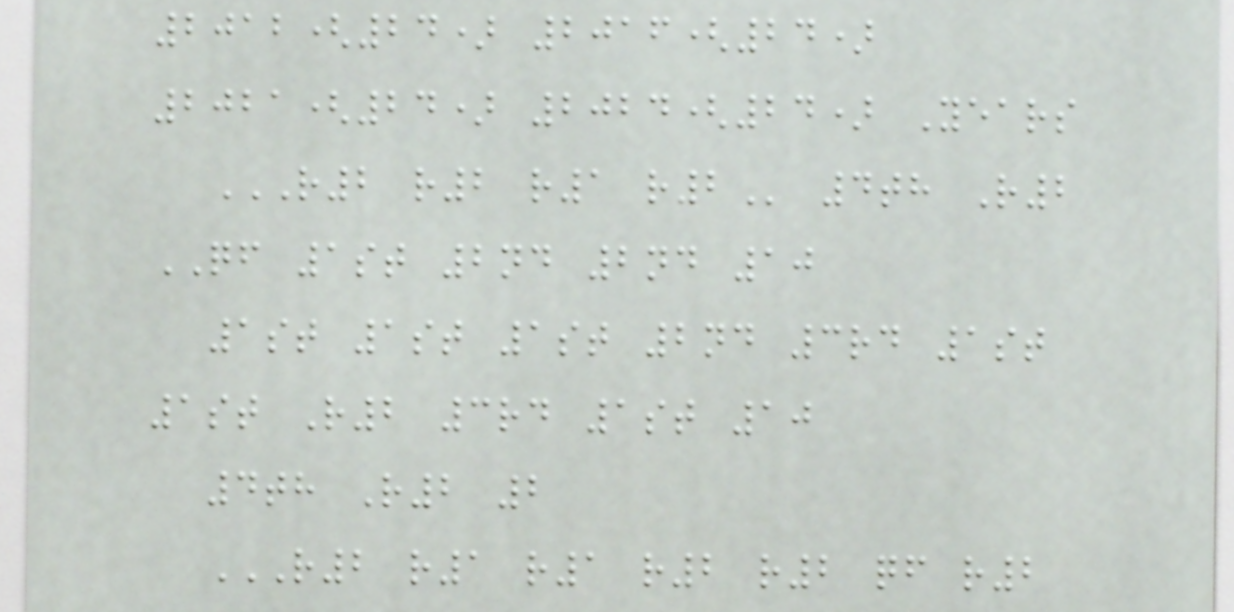2012(24) 2016(24)
2021(24) 2024(24) Years
R2 R2 R1 R2 4th R2
QF 1st 2nd 2nd 10
1st 1st 1st 2nd 3rd 1st
1st R2 3rd 1st 10
4th R2 2
R2 R1 R1 R2 R2 QF R2
